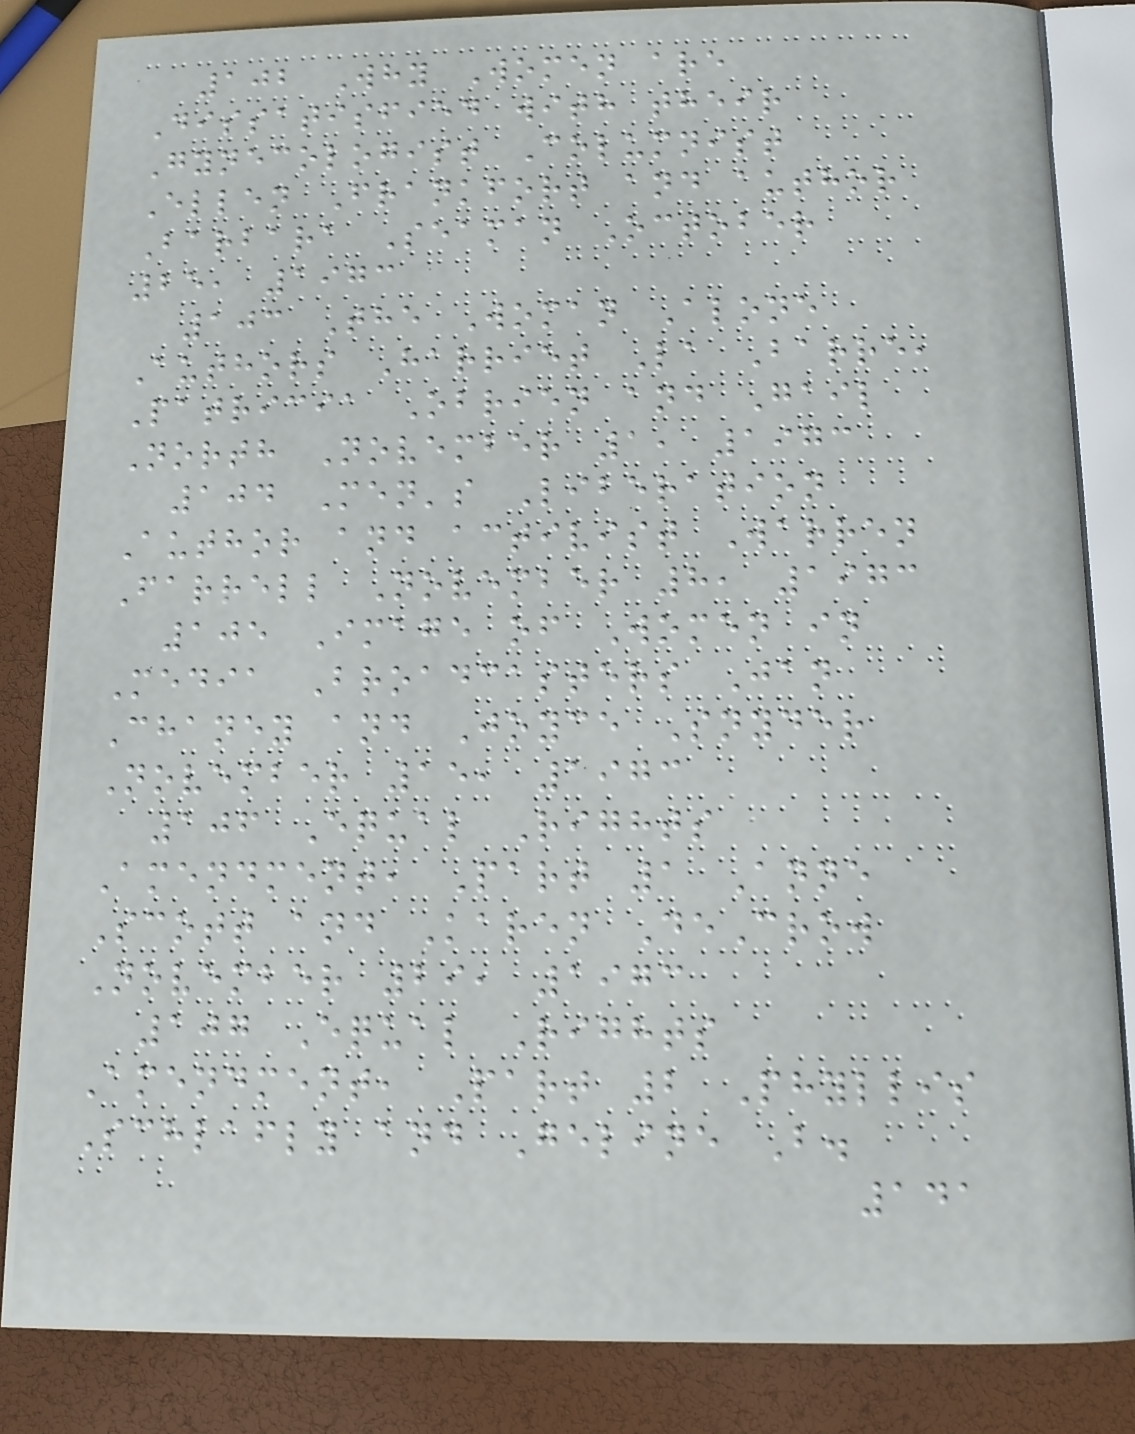102 Why Women are
Dissatisfied with their
Gynecologist Columnist
Ellen Frankfort and author
Barbara Seaman October
25, 1973
103 The Woman Alone
Authors Harriet La Barre,
Patricia Obrien and Gail
North November 1, 1973
104 Men's Liberation
Author and activist Warren
Farrell November 8, 1973
105 Image of Women in
Media Broadcasters Jan
Chaney and Joyce Snyder
November 15, 1973
106 Equal Rights
Amendment, Part 1 Anne
Scott and Karen DeCrow
November 29, 1973
107 Equal Rights
Amendment, Part 2 Phyllis
Schlafly and Geline B.
141
